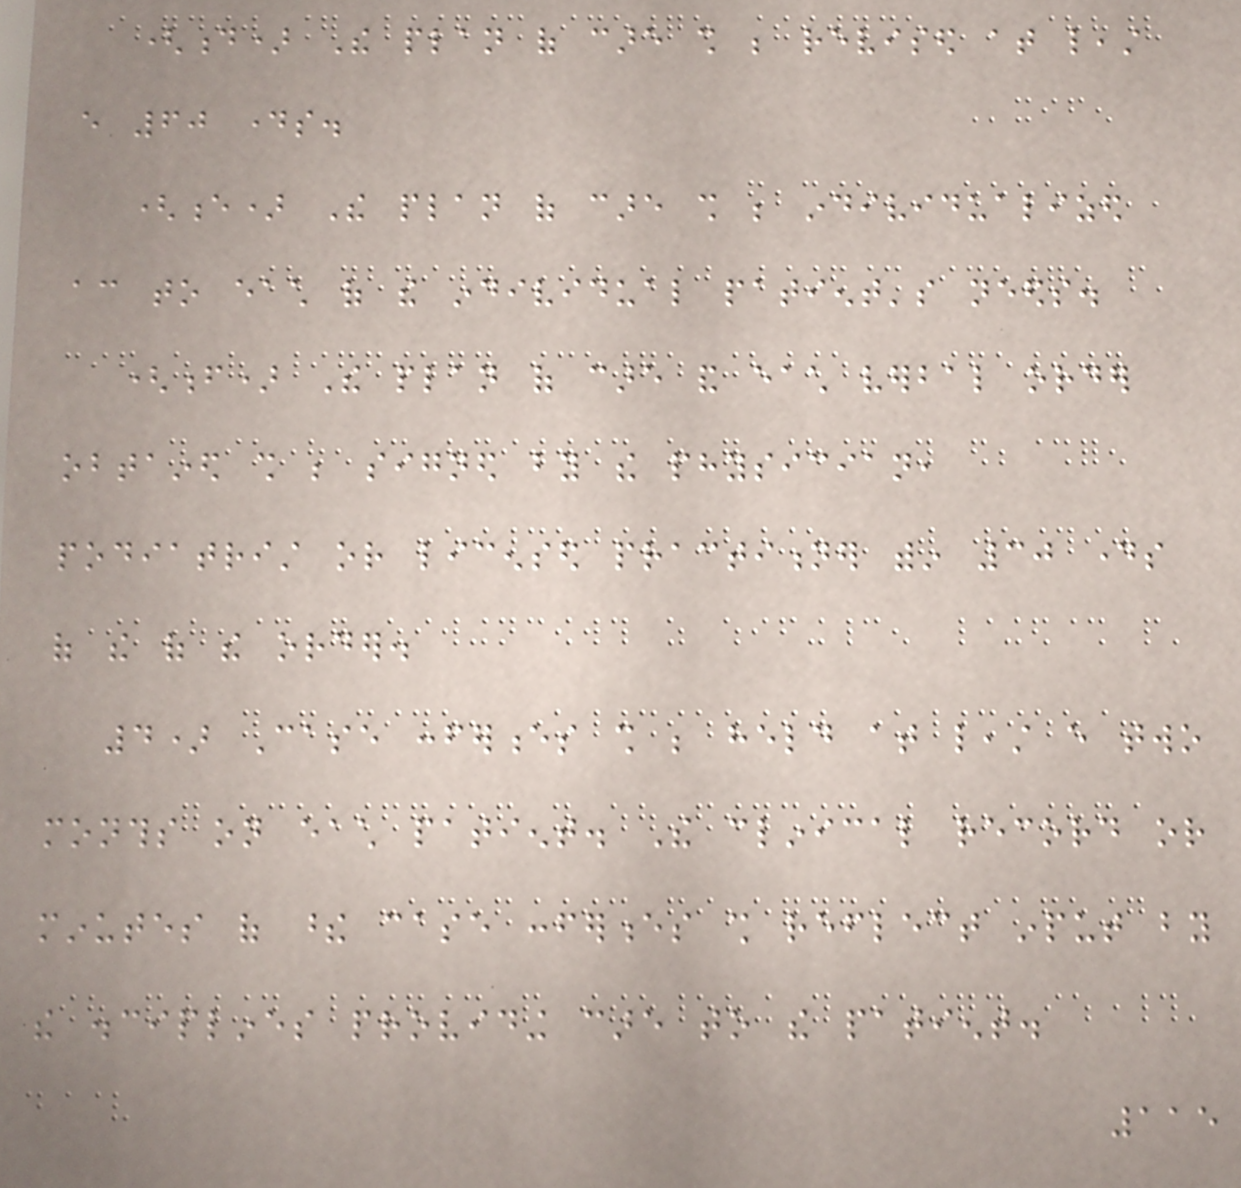(d) The plan of care shall be revised at least
every 60 days.
(e) The plan of care shall be individualized
according to each of the individual patient's needs.
(f) The plan of care and each verbal order
obtained shall be signed by the physician,
podiatrist or licensed practitioner within 30 days
of the of the order.
4) Case conferences shall be held at least every two
months on each patient. The clinical record or
minutes of these case conferences shall reflect input by
the disciplines providing care to the patient.
115
